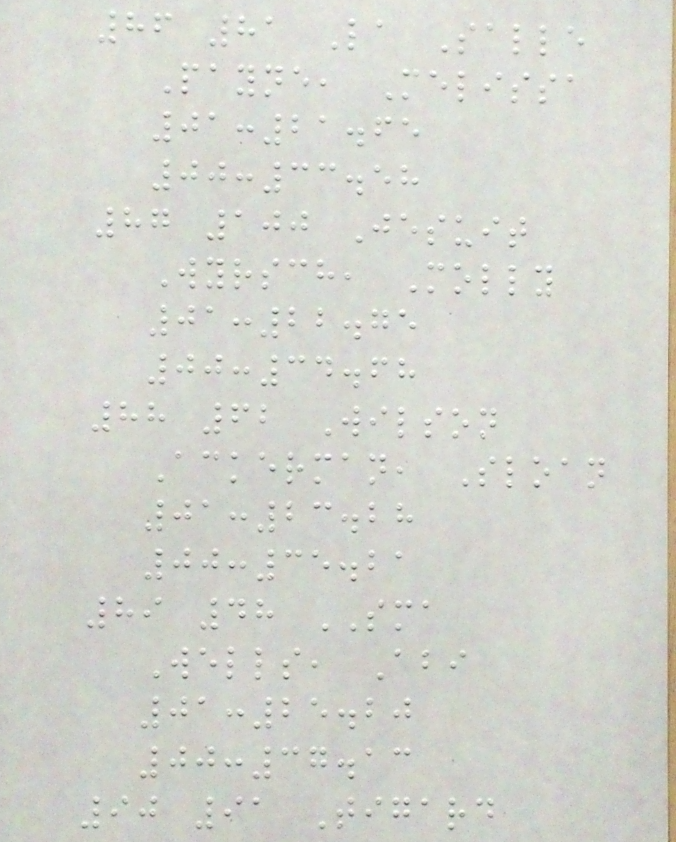86 81 La Salle
Payne, Melissa
01:21.65
00:33.58
87 100 Jesuit
Wyrsch, Molly
01:22.75
00:34.68
88 62 Wilson
Ackerman, Sloan
01:23.28
00:35.21
89 48 SMA
Wells, Abi
01:25.20
00:37.13
90 91 Tigard
